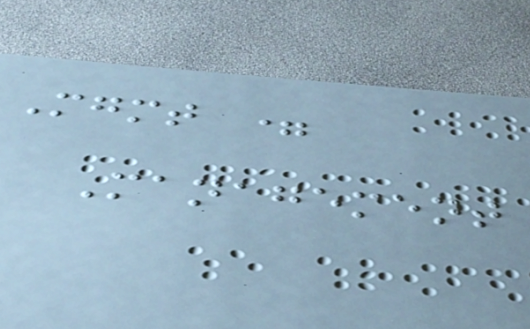Mgmt =
Management
